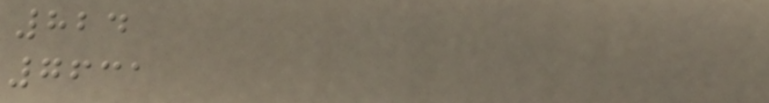824
7631
